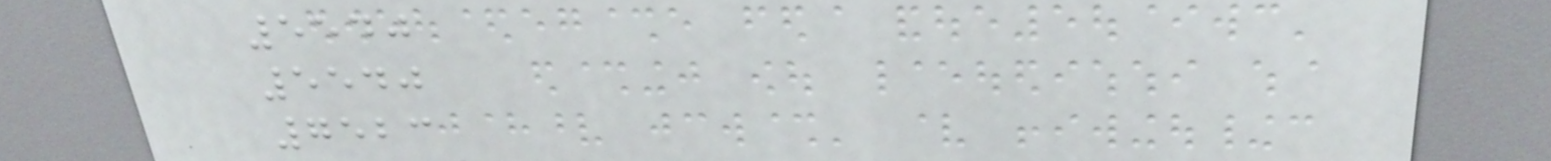5540
5540
7523
